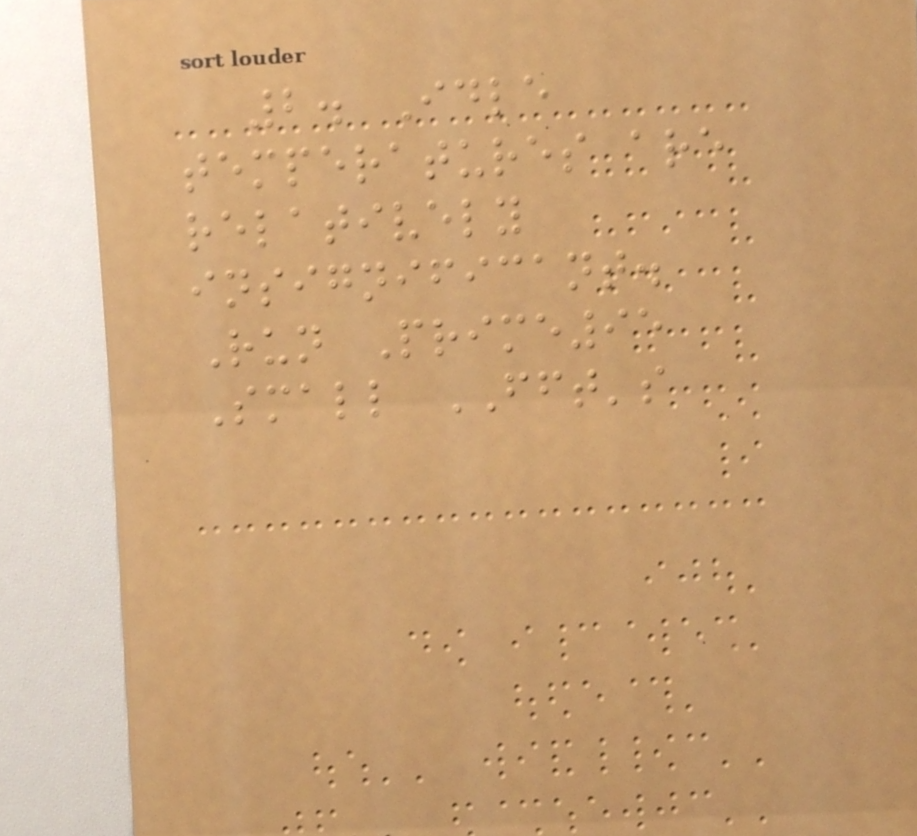2. Idle
temperatures are
relatively
insignificant.
Run Prime95
Small FFT's
